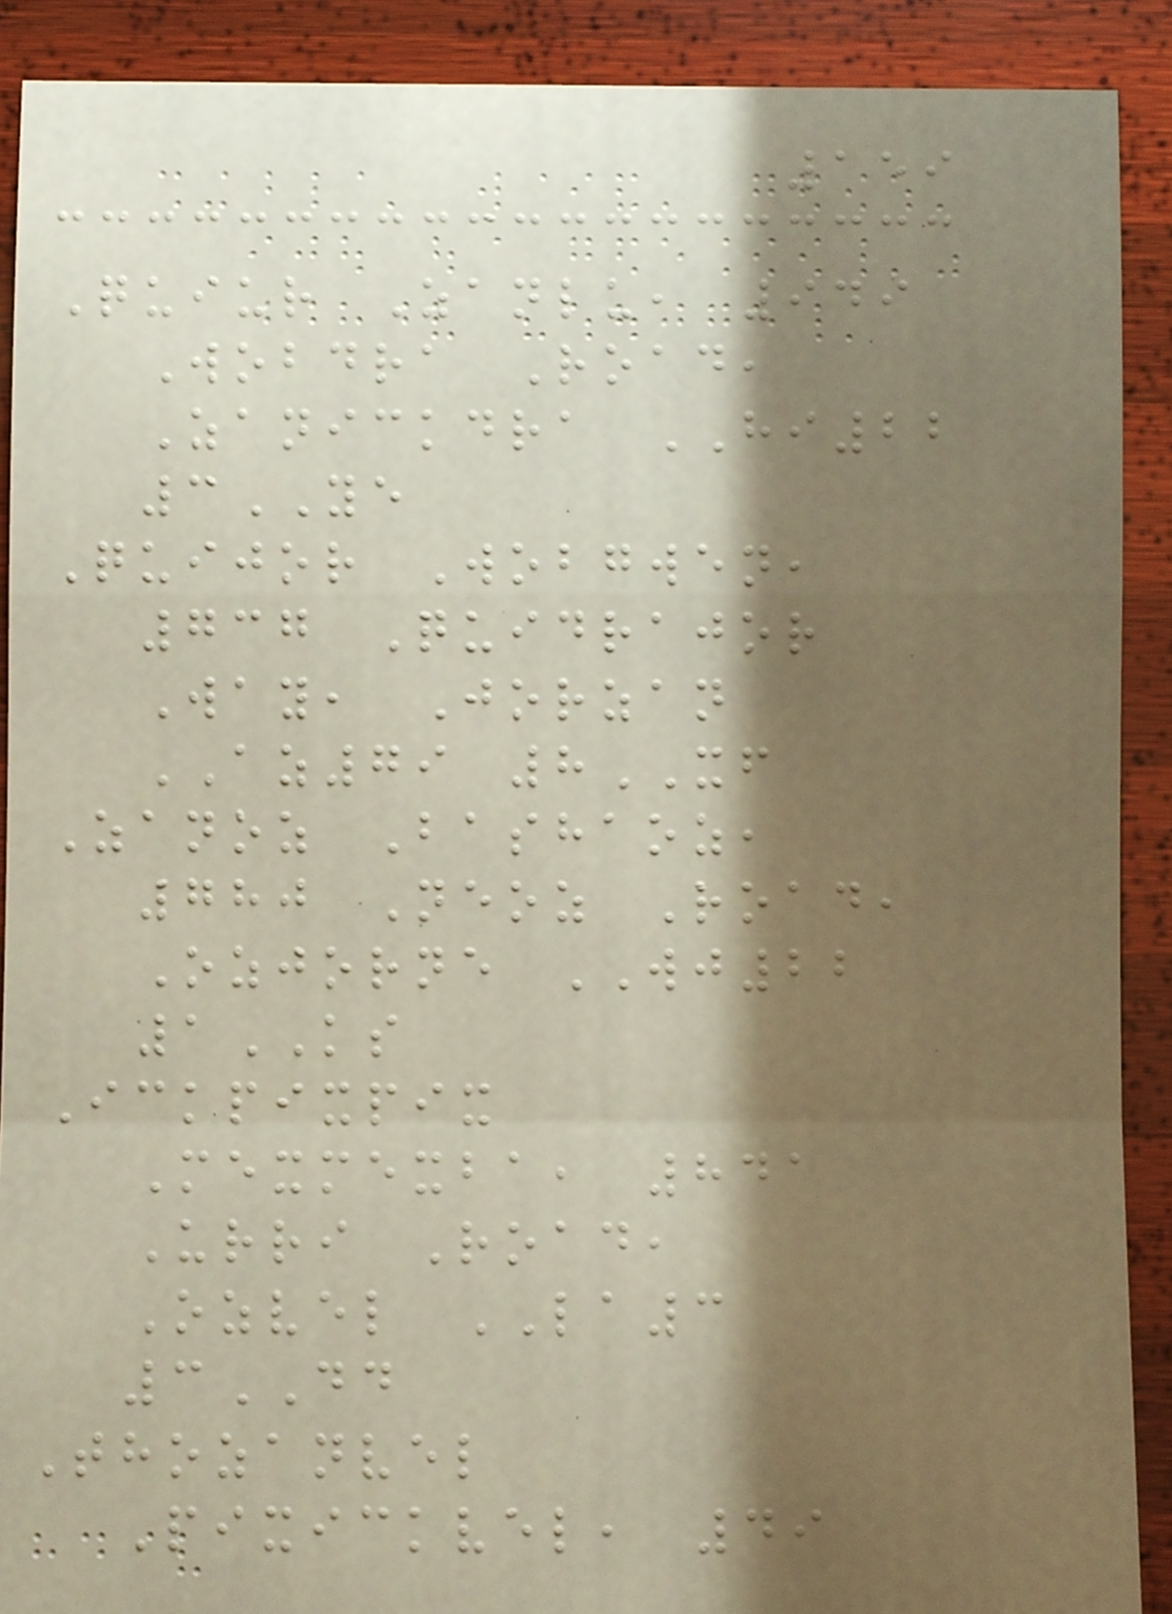159
Quiur Zanlu, 949
Wobdra Road,
Zanickdra HI22
3YE
Quijor Wobgwen,
737 Quidrajor
Way, Jorzan
AZ79 8XF
Zanoz Bashaoz,
780 Neoz Road,
Ozjorne WJ22
1KS
Ickpixpix
Mexmexba, 841
Urri Road,
Ozvel LA3
3DD
Thozanvel
Pixickvel, 49
